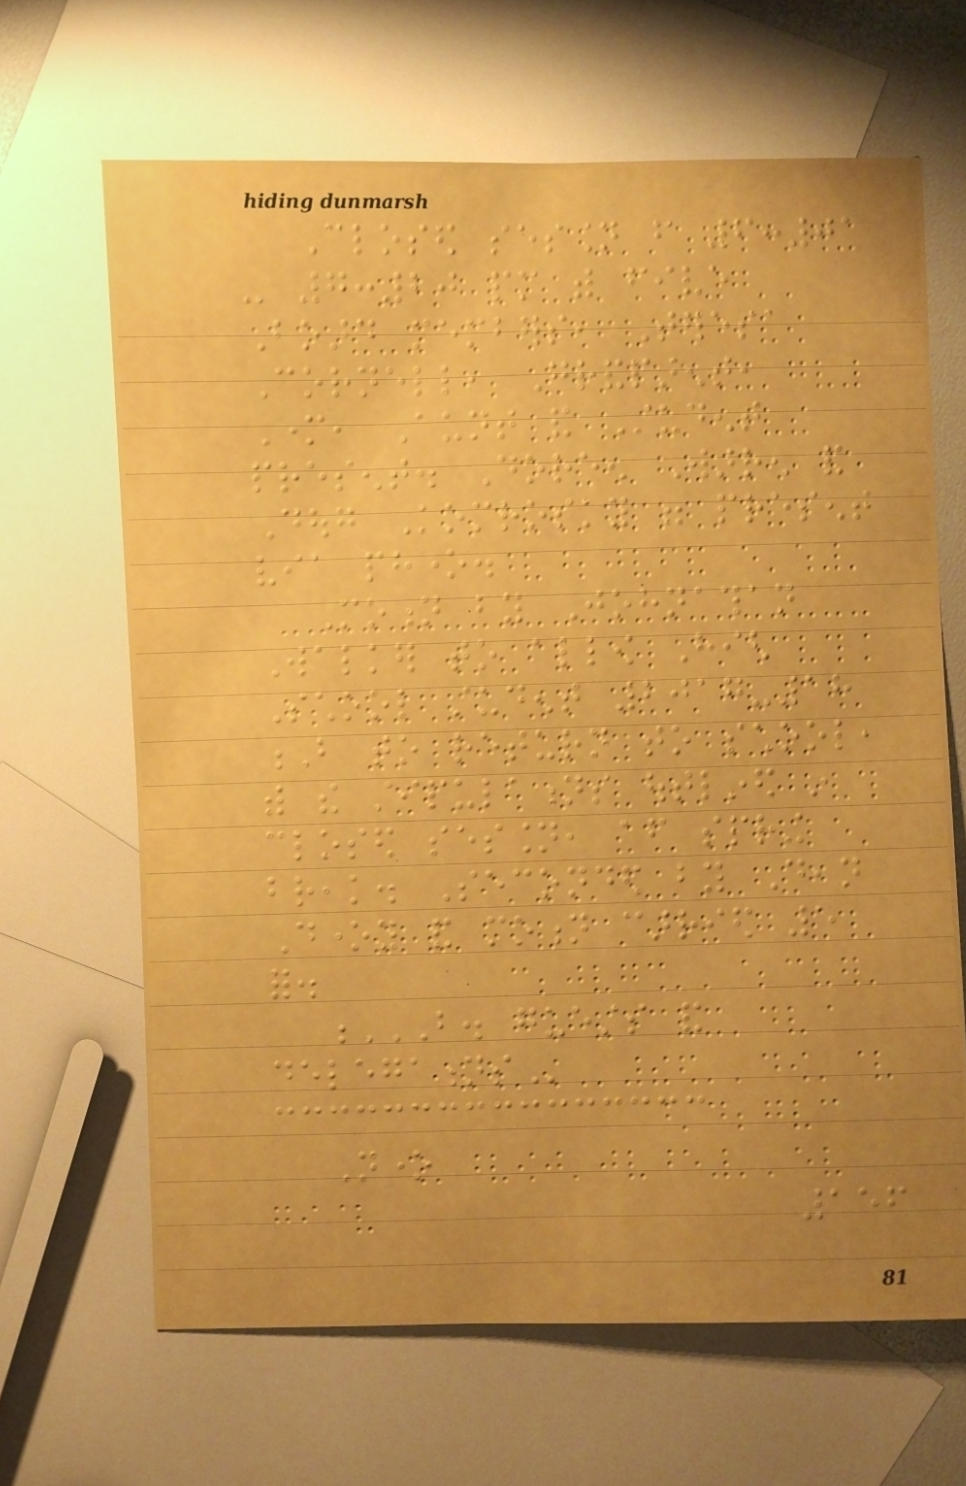Closed session from 6:01
- 7:20 pm with five
Board members, Teresa
Cornell, Grandparent,
Mother, Aunt and Student
present. Doreen Warren and
Doug Komrosky were present
via phone.
Motion by Johnathan
Walker to allow High
School student 2017-18
B to return to school,
with the stipulations outlined in
closed session, after spring
break. Seconded by Dean
Doney and motion carried 5
for.
B. GUESTS AND
DELEGATIONS
None
156
